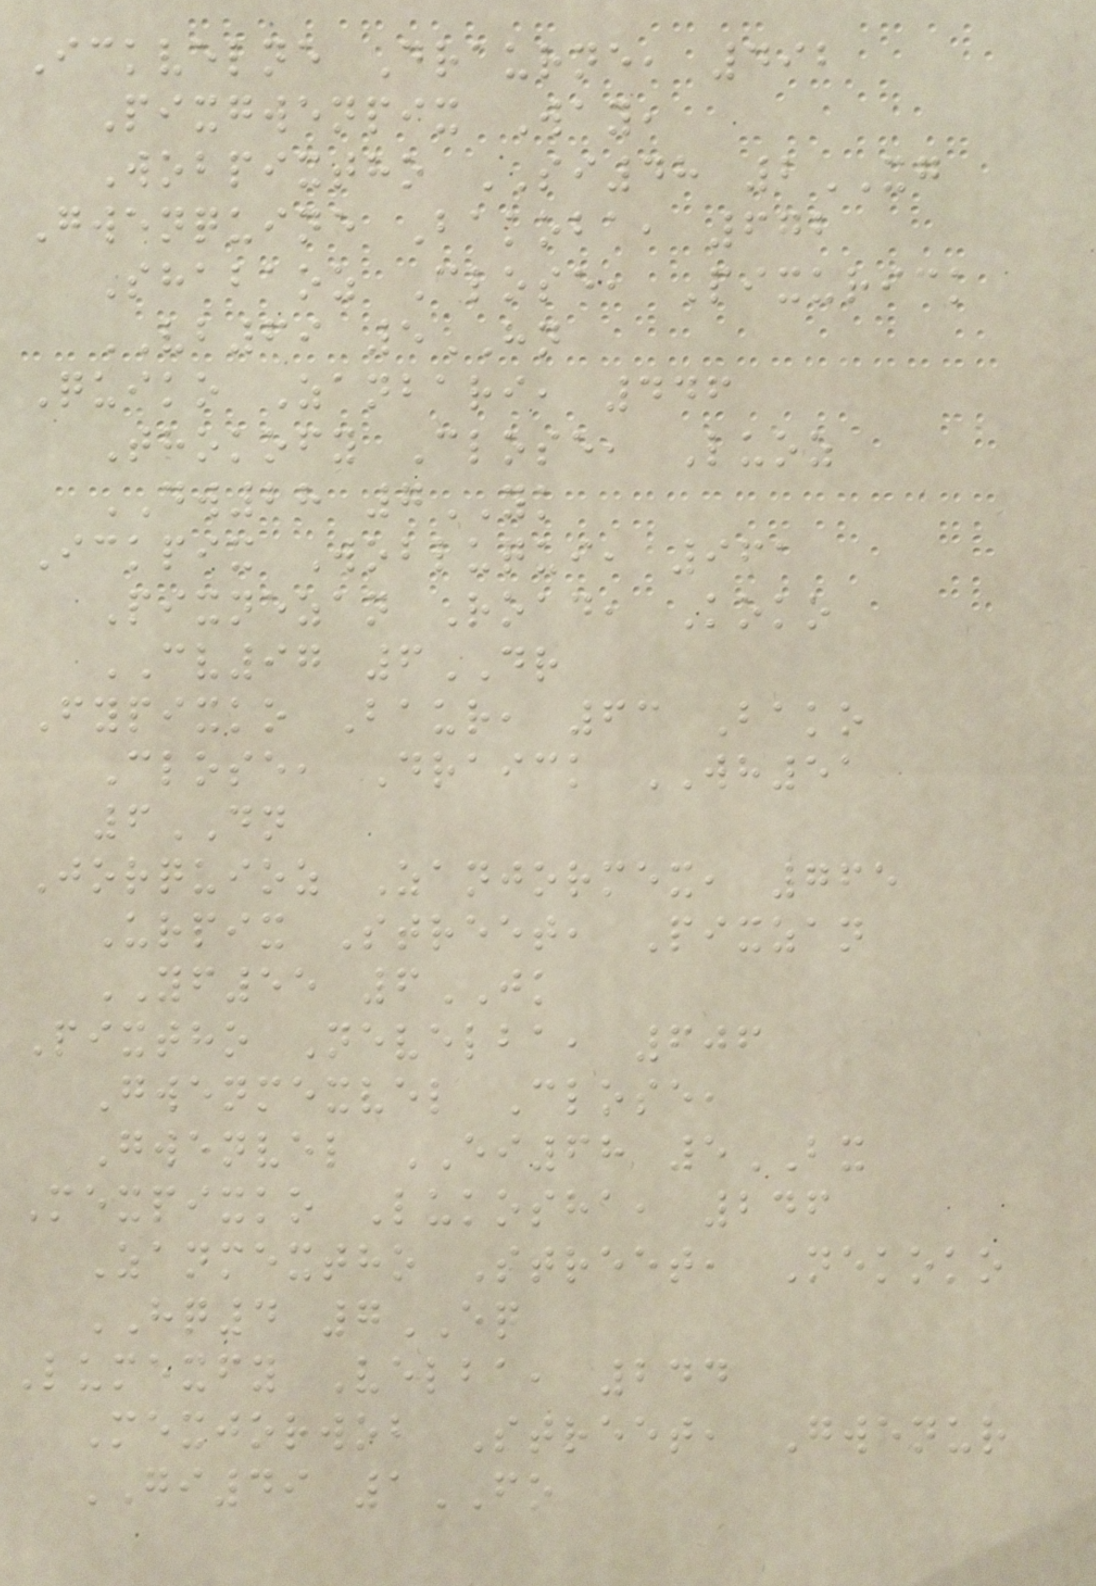Ickvelne Draurne, 492
Pixgwenpix Way,
Wobpixtho SI48 2XG
Gwenquine Bakoba, 672
Shabaoz Close, Pixurick
VB69 5HN
Quiko Zanbari, 446
Thokofy Close, Luoz
DW28 7YK
Ickpix Wobluqui, 961
Pixnezan Road, Koko
CV97 6DR
Fypixko Baur, 63 Bako
Close, Draick WH51
6DN
Jorquioz Zanjormex, 765
Urpix Street, Pixzan
YF55 6JK
Pixtho Nevelba, 606
Gwenmexvel Close,
Gwenvel EI68 5BX
Mexpixko Lukosha, 246
Zanmextho Street, Nekoko
HQ4 7EQ
Lumexfy Velba, 244
Mexjorwob Street, Gwenur
GI49 1FO
